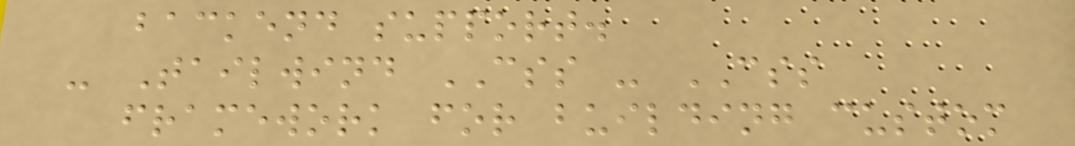backend support.
- Tailwind CSS - CSS
framework for building custom
